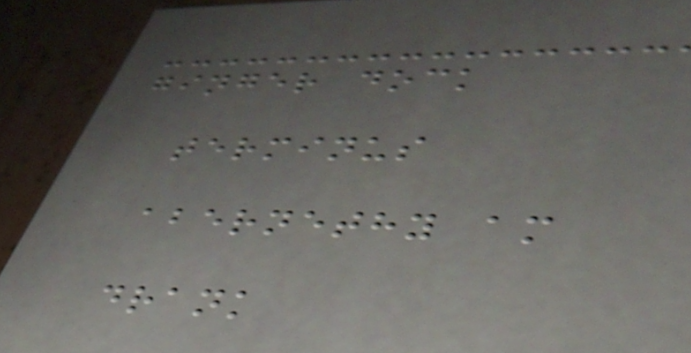ginger dock
terminus
abernethy am
drank
